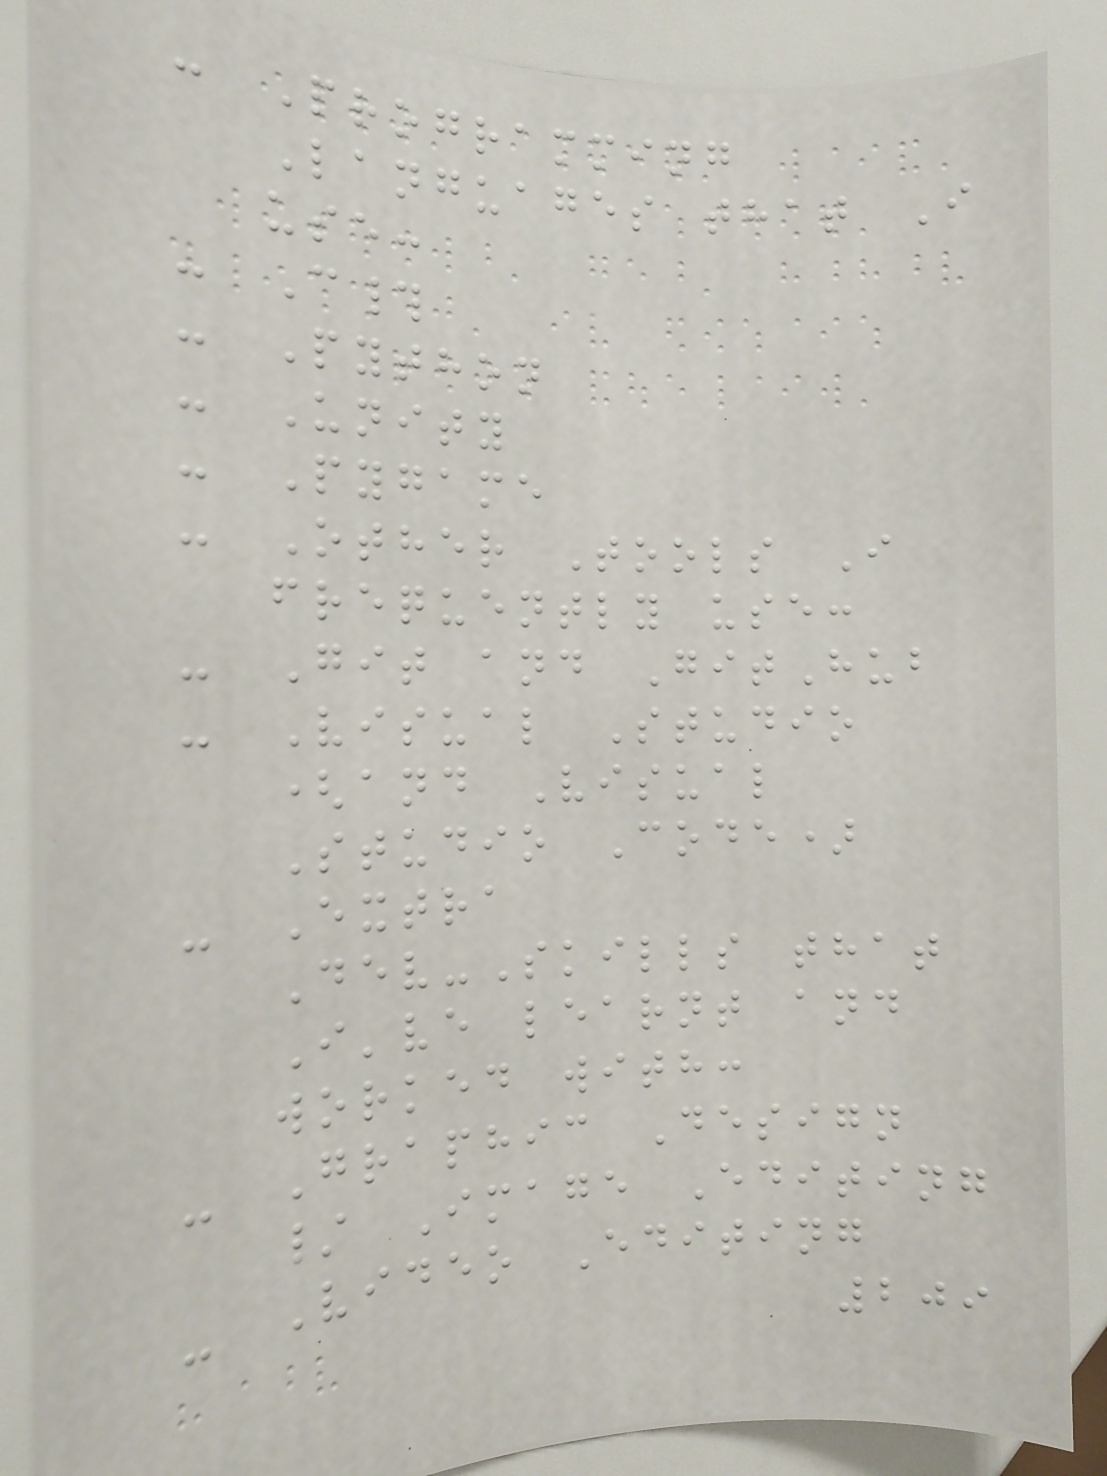- Programming
Languages that I
use:
- C#
- Python
- Unity
- Pygame
- Other Tools I
frequently use:
- Git and GitHub
- Visual Studio
(and Visual
Studio Code)
- Extra
Dev-Skills that
I've learnt and
worked with:
- Graphic Design
/ Image Editing
- Video Editing
209
